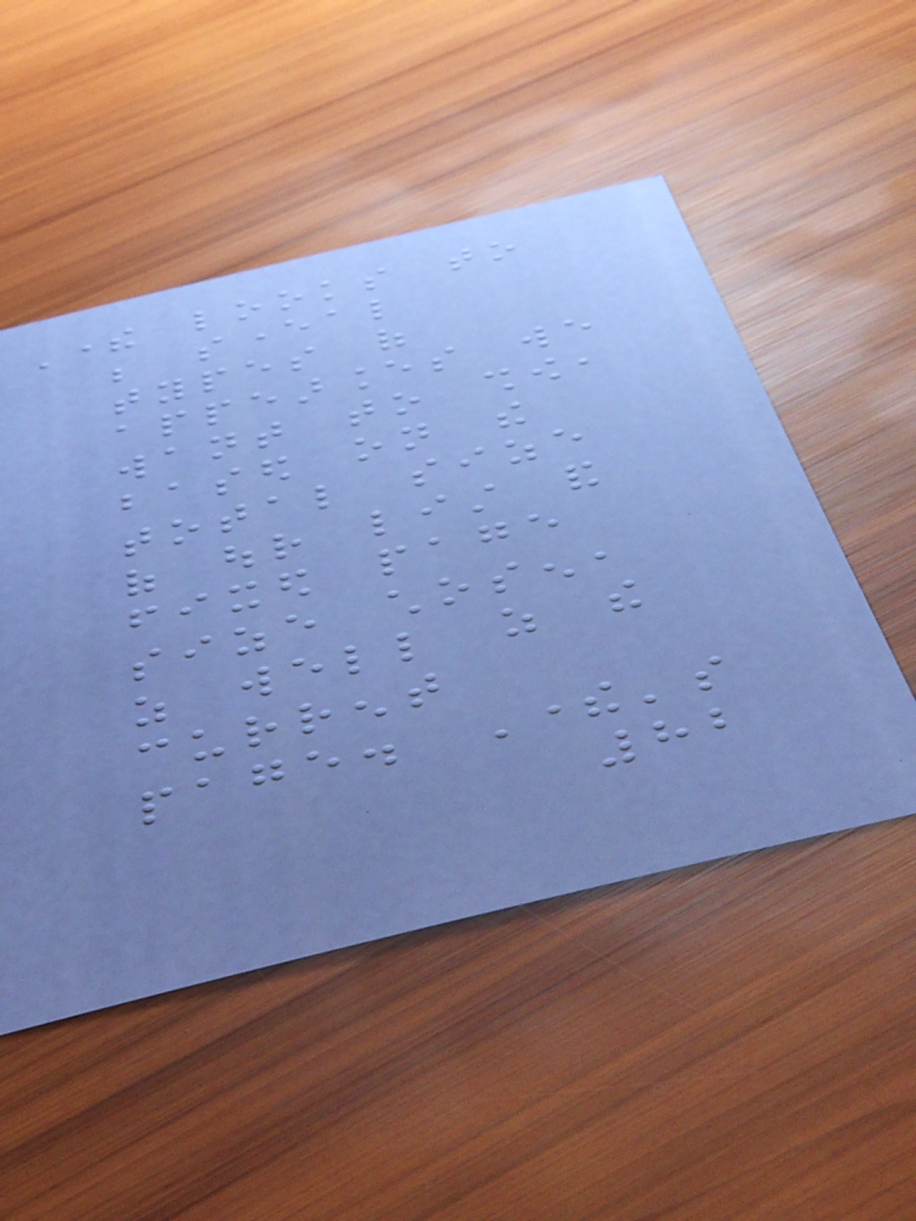There looks to
be several
types of
appearances we
want to show,
based on the
total size
of our list and
fixed page
size chosen,
as well as the
current
page. There's
82
